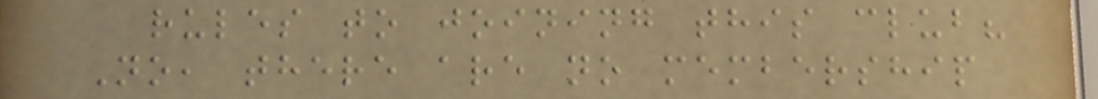rules to joining this club?
No, there are no membership
